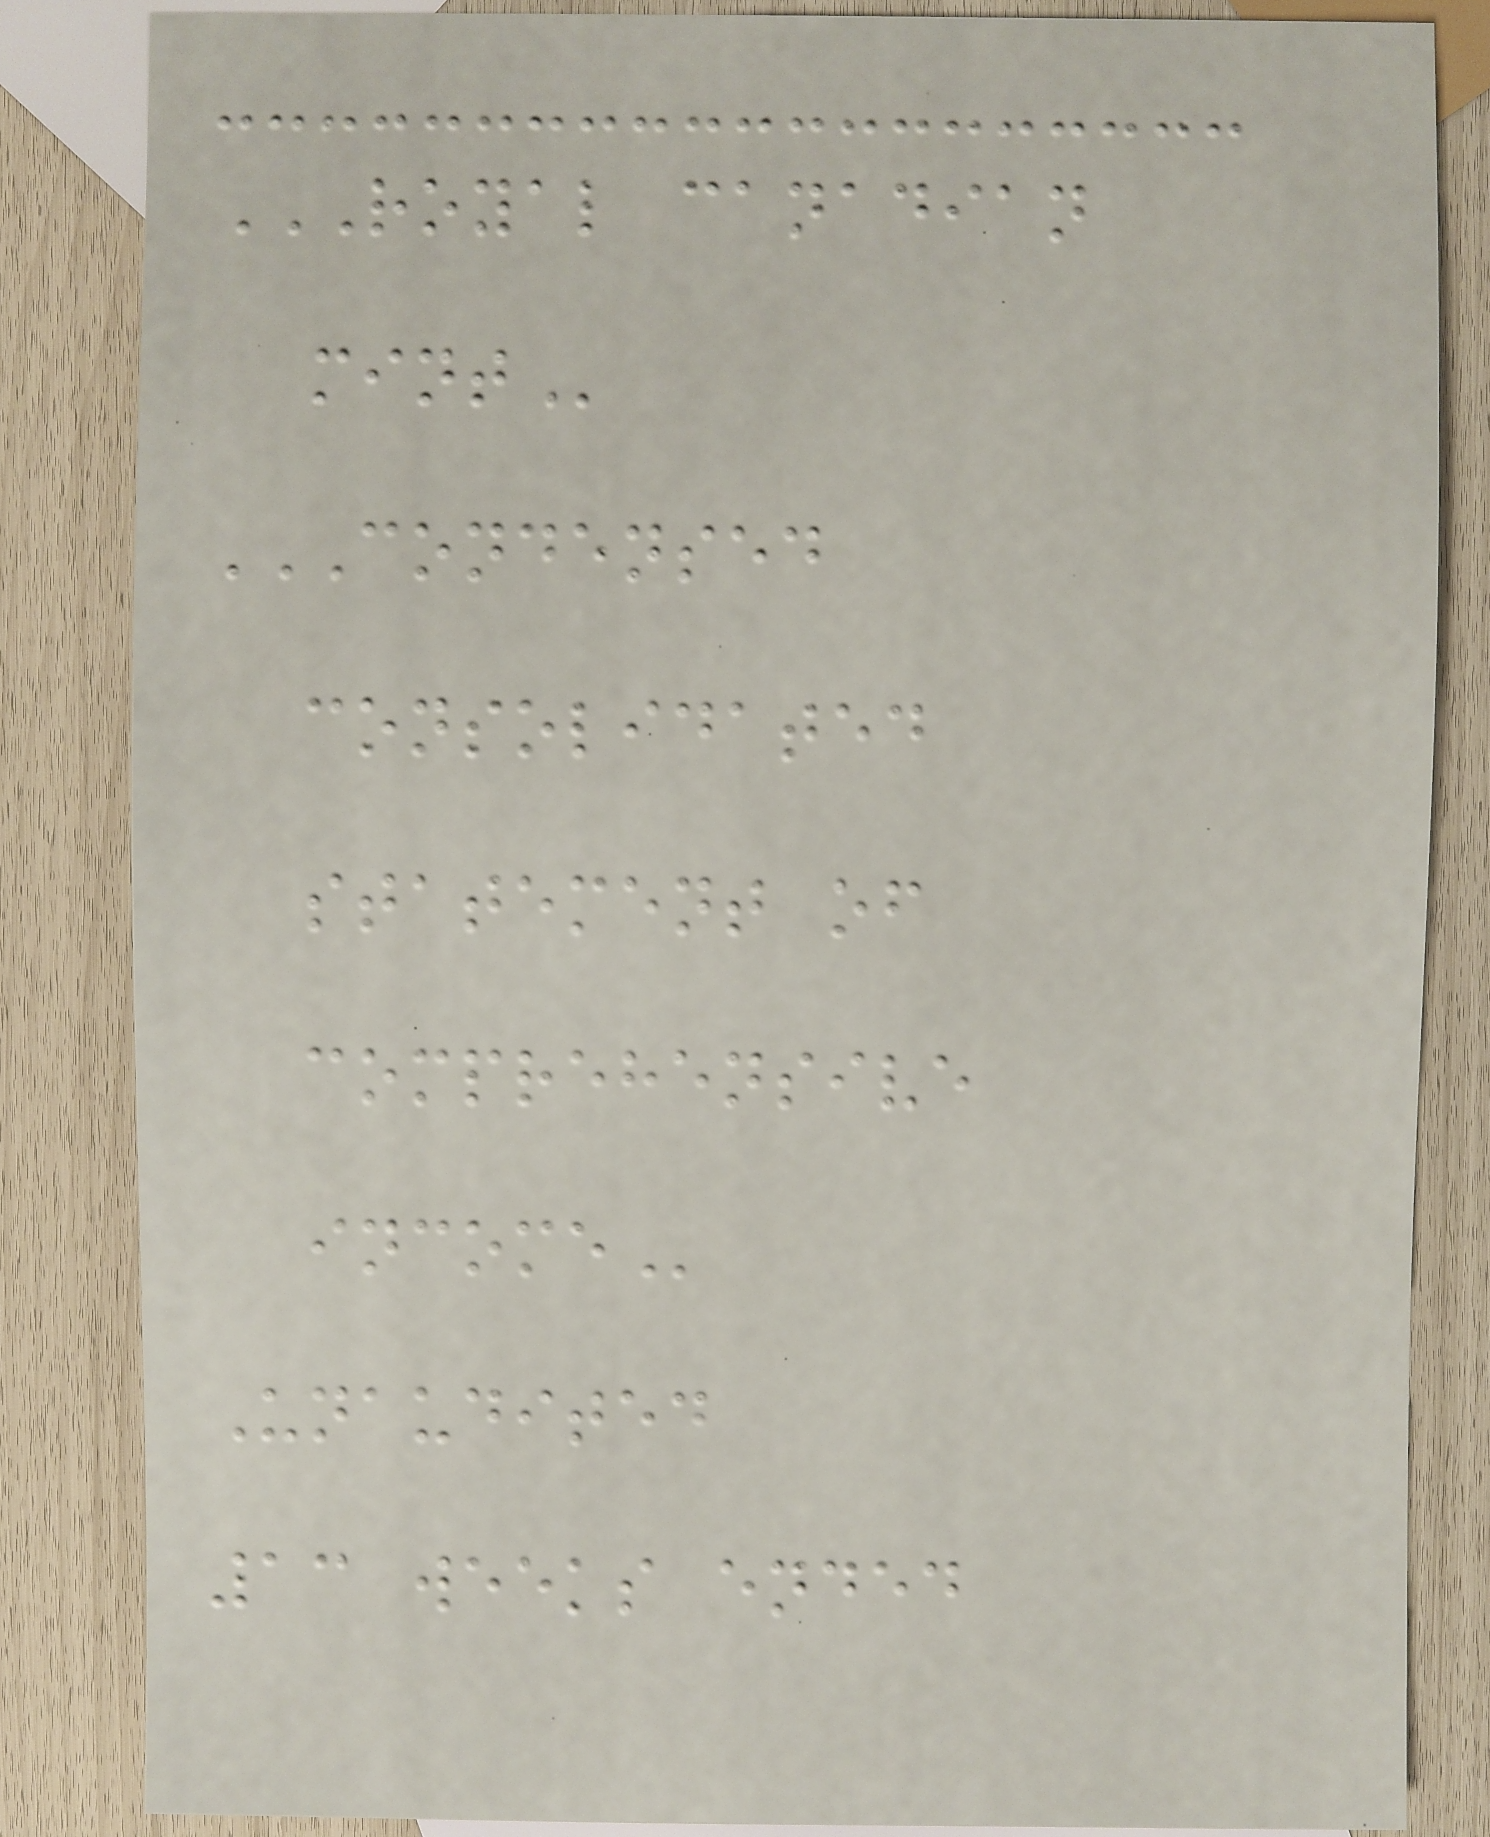ROYAL CANADIAN
MINT
CONDENSED
CONSOLIDATED
STATEMENT OF
COMPREHENSIVE
INCOME
Unaudited
13 weeks ended
